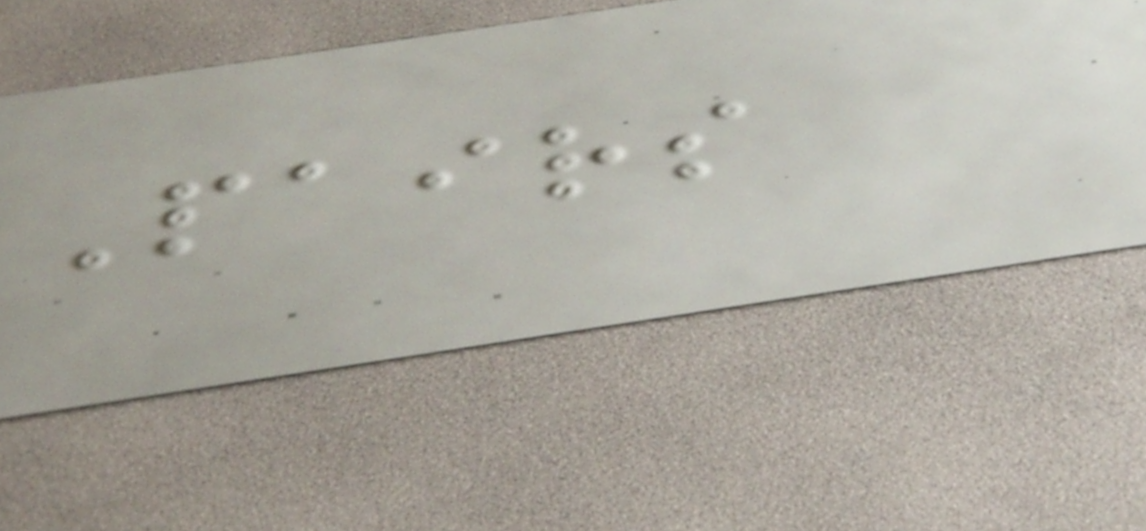Pairs
